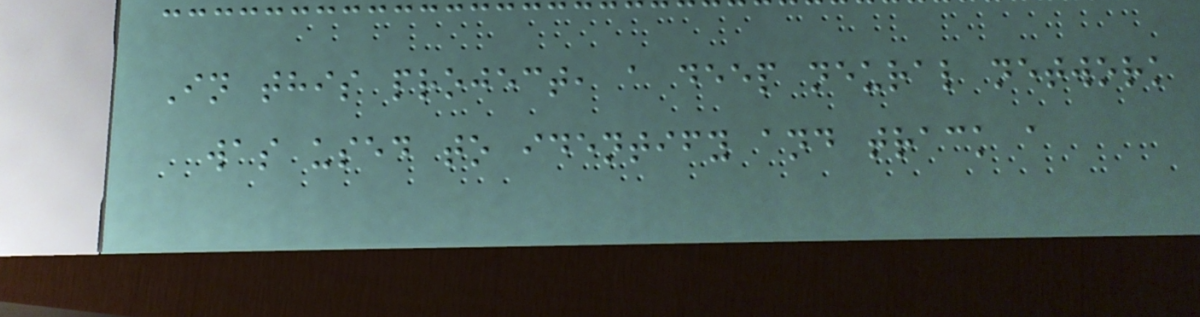In this project, a deep neural network
was used to identify and track a
